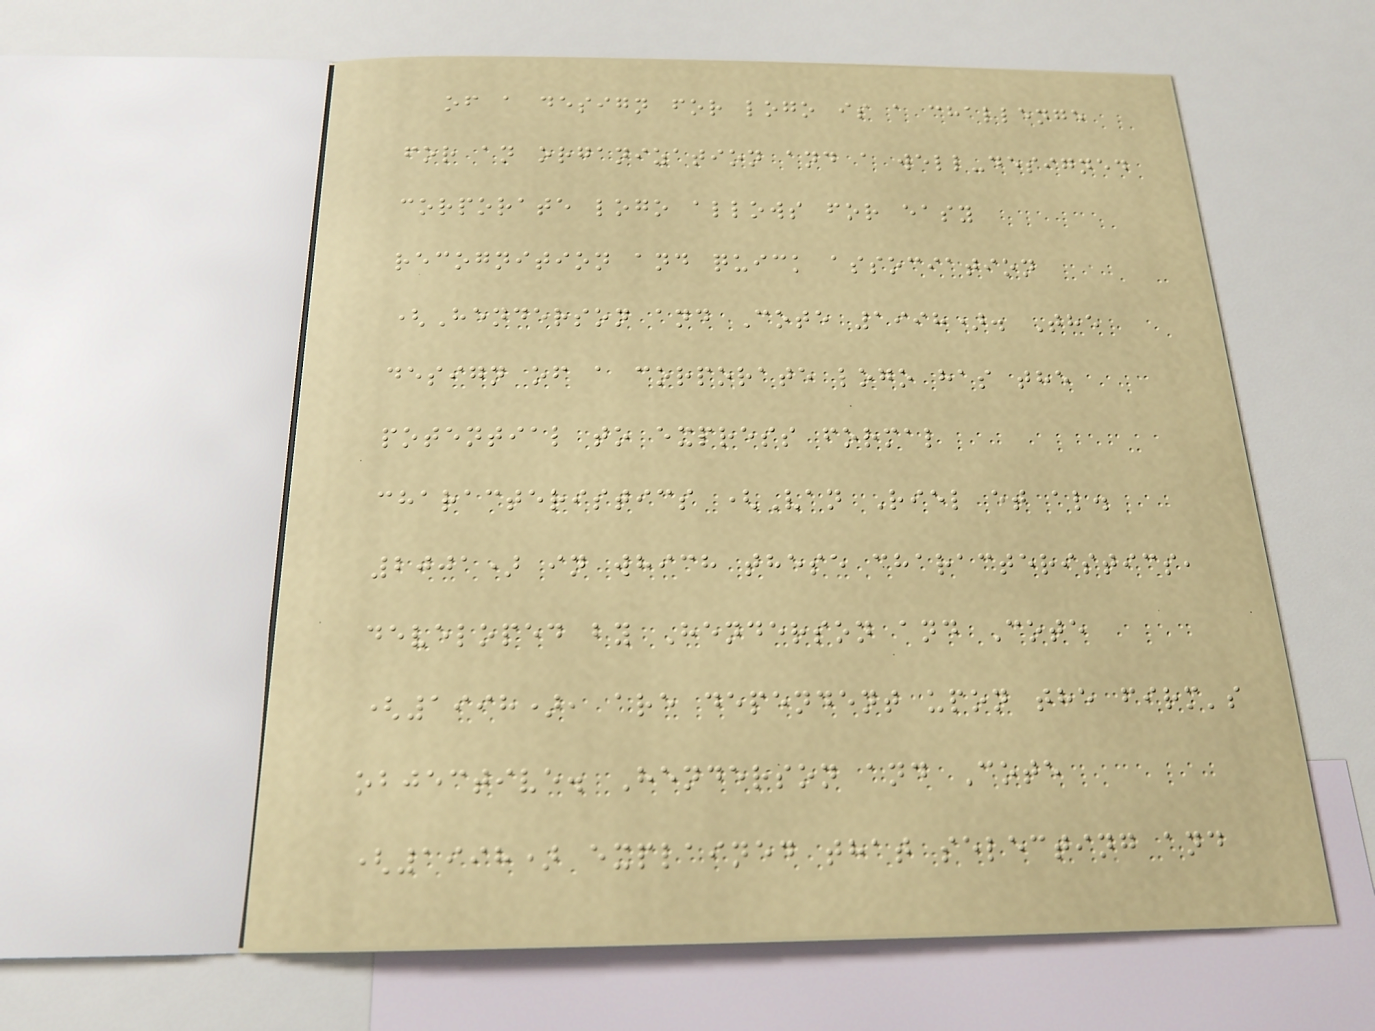of a design for logo is a challenge
for an organization and a well-designed
corporate logo allows for easy
recognition and quick association
(Henderson and Cote 1998). The
design of a corporate logo has the
potential to express formal
characteristics (Van Riel et al.
2001) in which these characteristics,
developed by Henderson and Cote
(1998), are dependent upon the firm's
objective. Henderson and Cote
(1998) explained that selecting and
